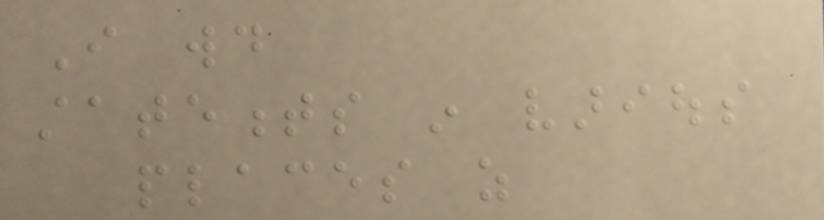I would
statements in various
places as
